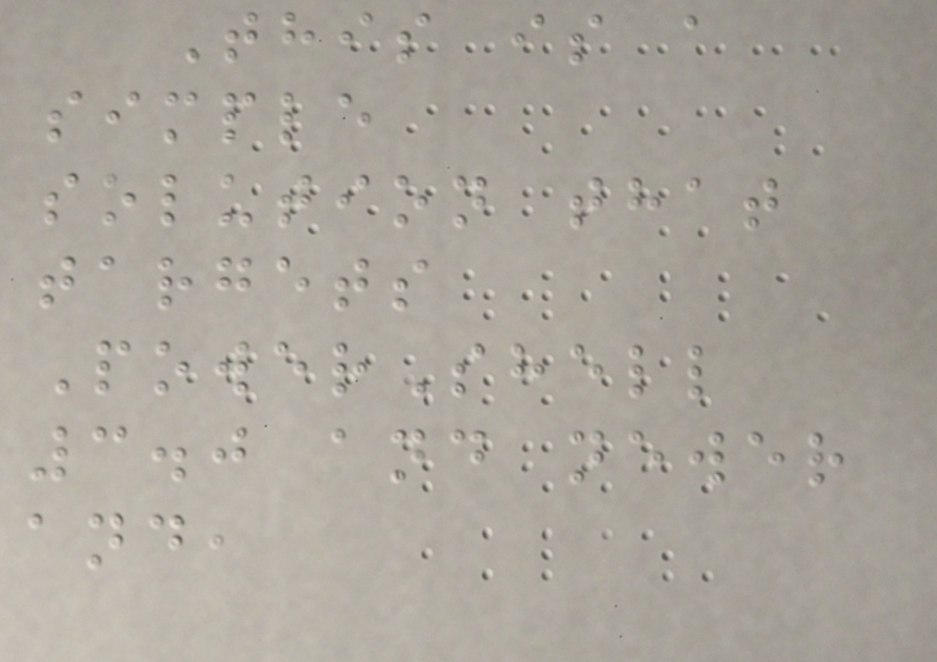This is a
simple
solution that
targets
PowerShell
3.0 and newer
and,
